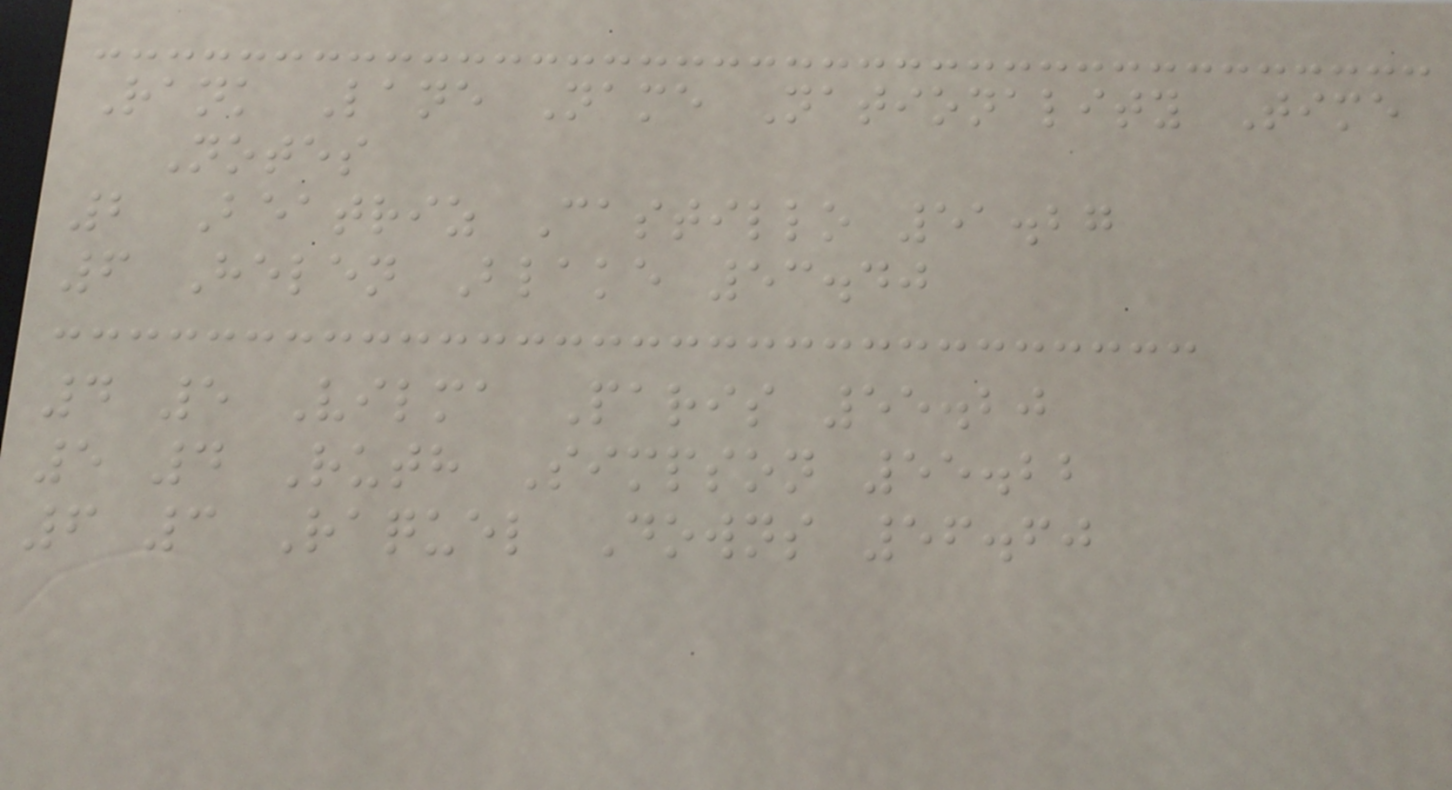Rank Lane Name Nationality Time
Notes
2 Beatriz Castillo 51.27
6 Helen Blake 53.40
4 5 Vilma Paris 55.20
5 4 Ruth Simpson 55.22
6 3 Raquel Downs 56.60
